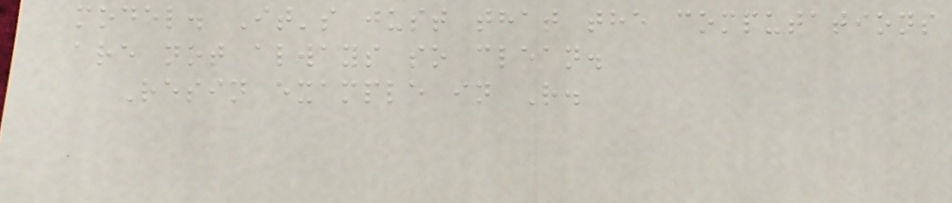model. It's just that the computations
are not always so clean.
Resin example in R.
